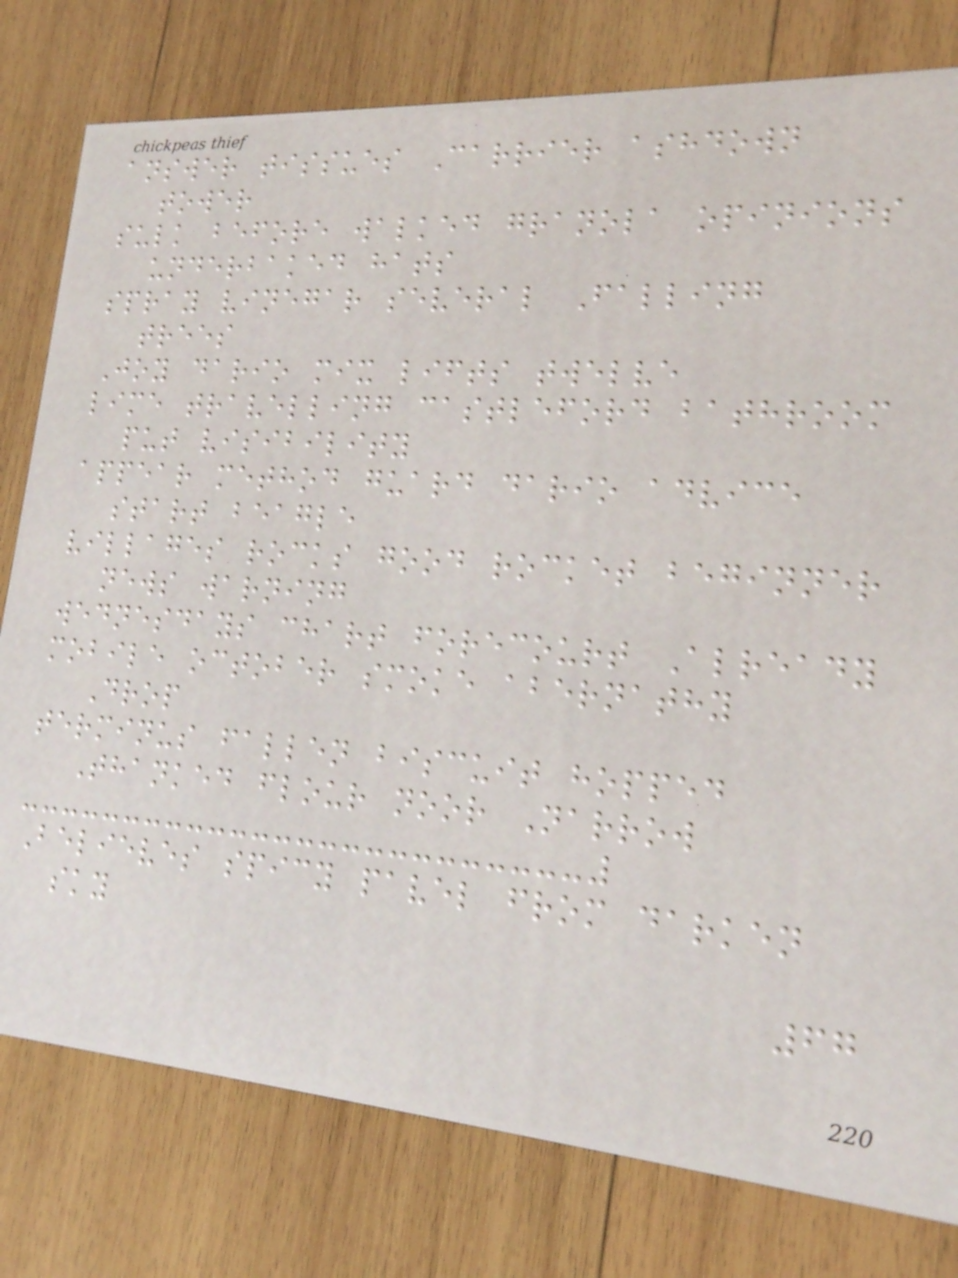answer tissues Carrier ashdown
tower
sulk before walked granola opinions
underbaked hats
spray vinegar several Falling
trees
Joy dario mix lifts twelve
lime travelling castleford bathroom
put visibility
appear method guard dario advice
start beagle
villages rocks good rocket beginner
news warning
wednesdays chart forecourt Already
mobile october smoke abernathy
Drop
terminus fallen biscuit hopped
Thanked flour noor Narrow
Believes spicy pavel from darken
sky
67
